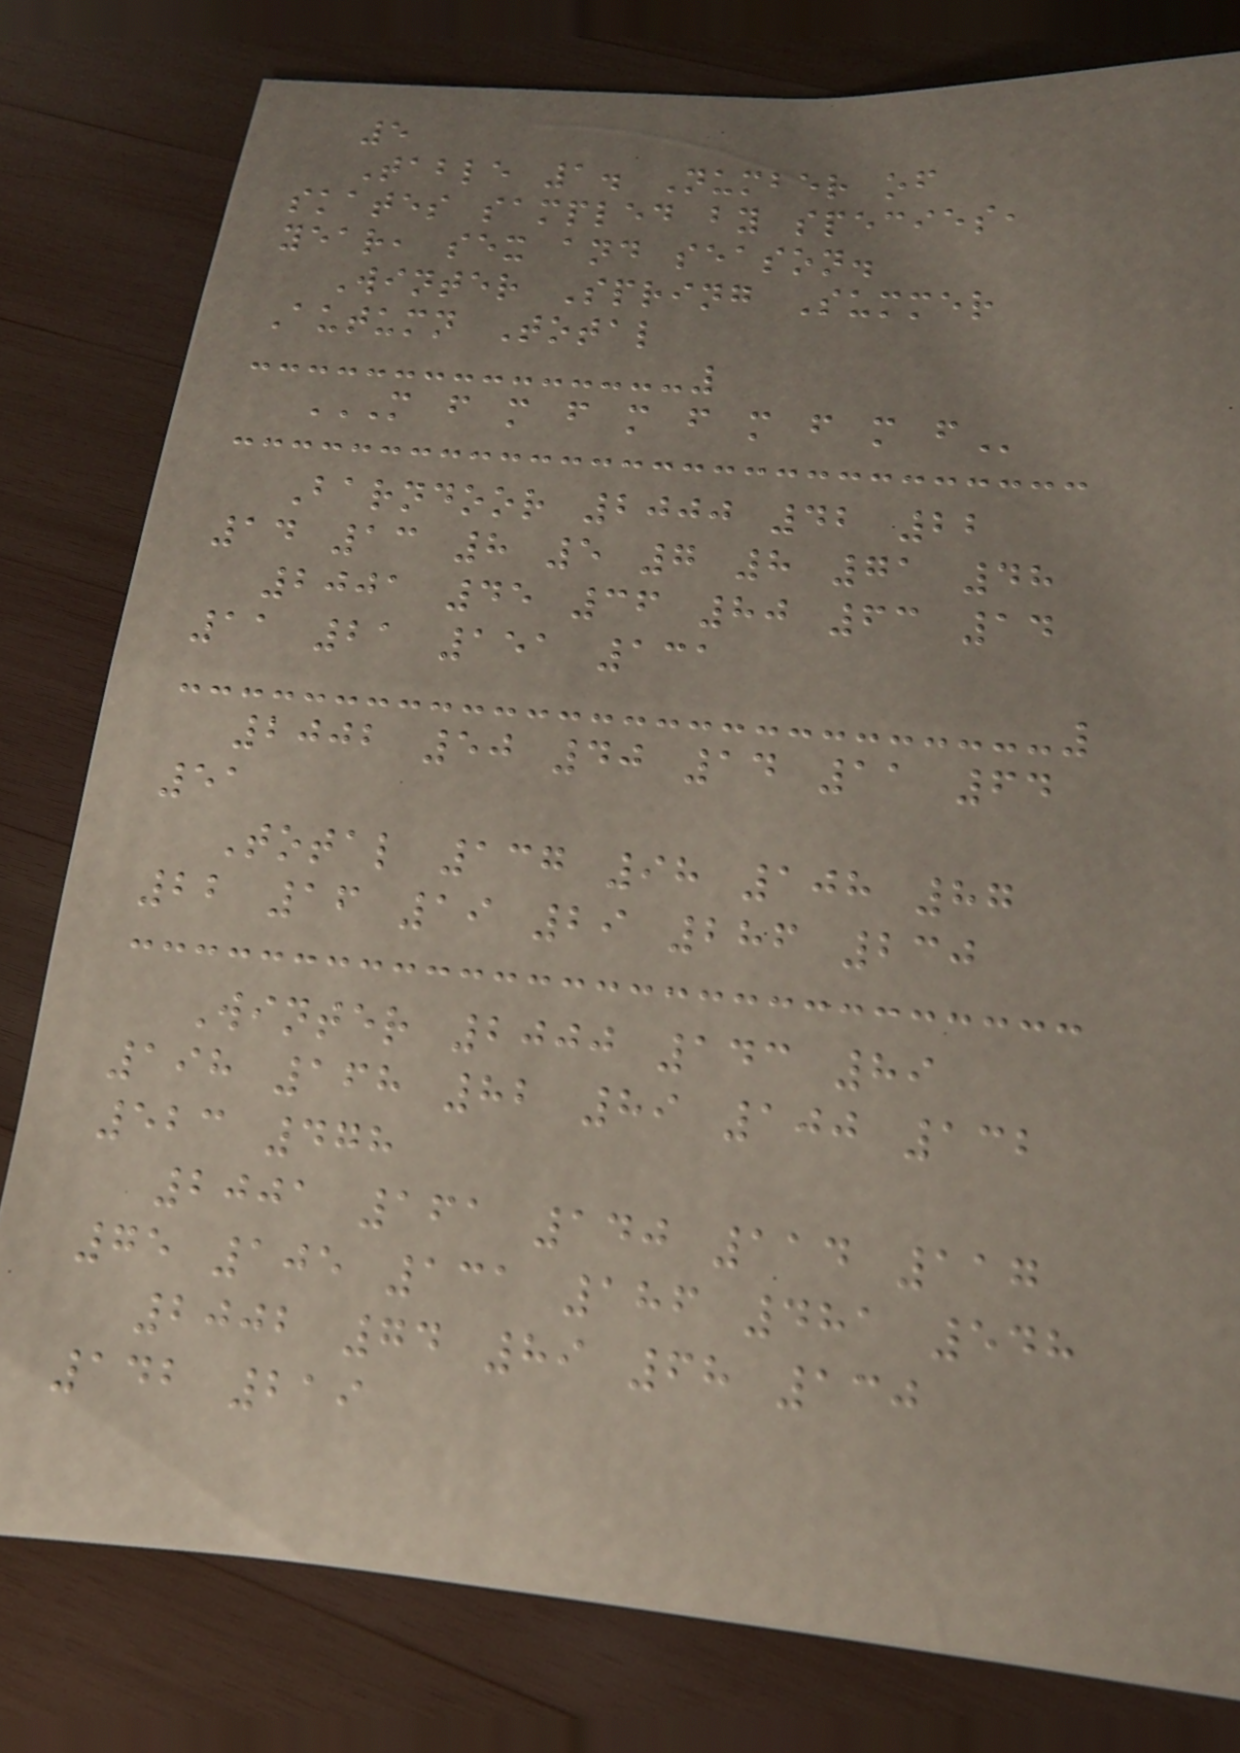5
Table 1. Number of
skates sampled by species,
year, sex and season.
Winter Spring Summer
Autumn Total
M F M F M F M F M F
Barndoor 2000 42 22
14 13 8 5 7 8 71 48
2001 45 36 80 63 14
11 21 151 131
2002 50 40 14 11 64
51
Total 137 98 108 87
22 16 19 29 286 230
Winter 2000 143 89
198 168 82 89 100 132
523 478
2001 161 140 114 117
75 105 131 186 481 548
2002 74 89 68 130
142 219
